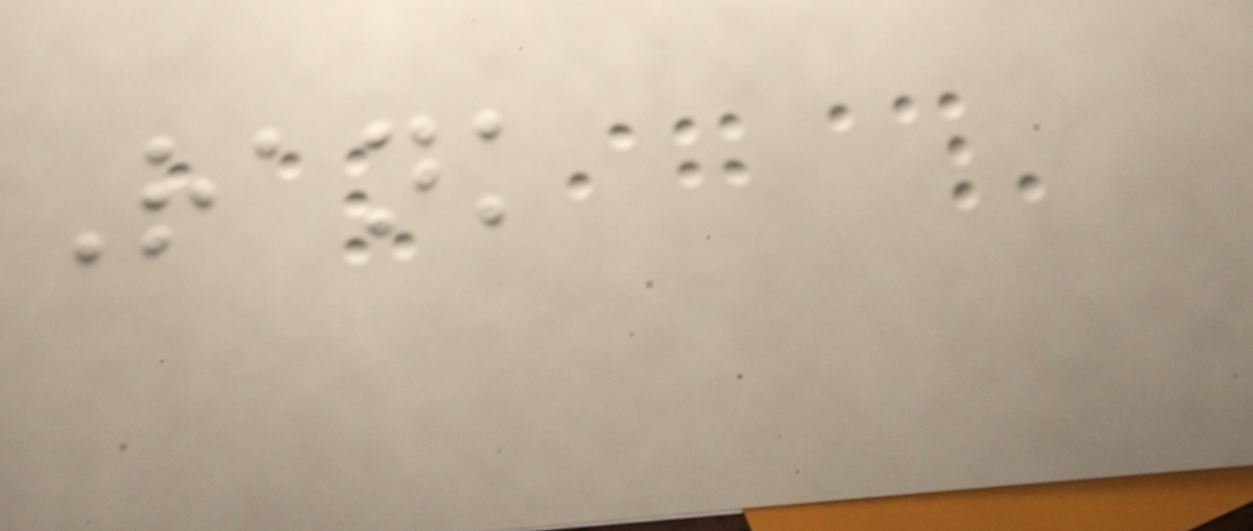Rank
